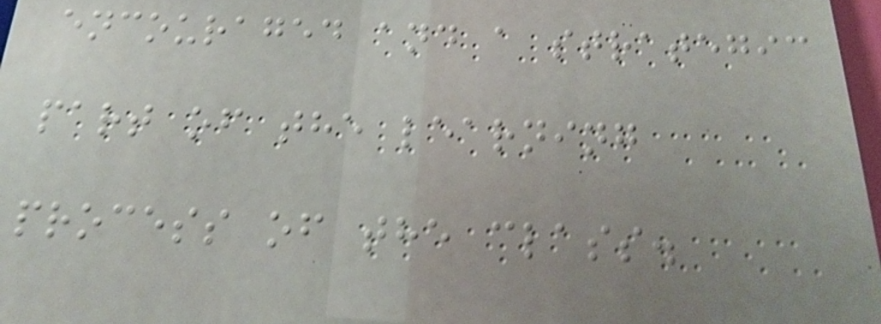encouraged and a strategic
part of the learning
process of the class.
